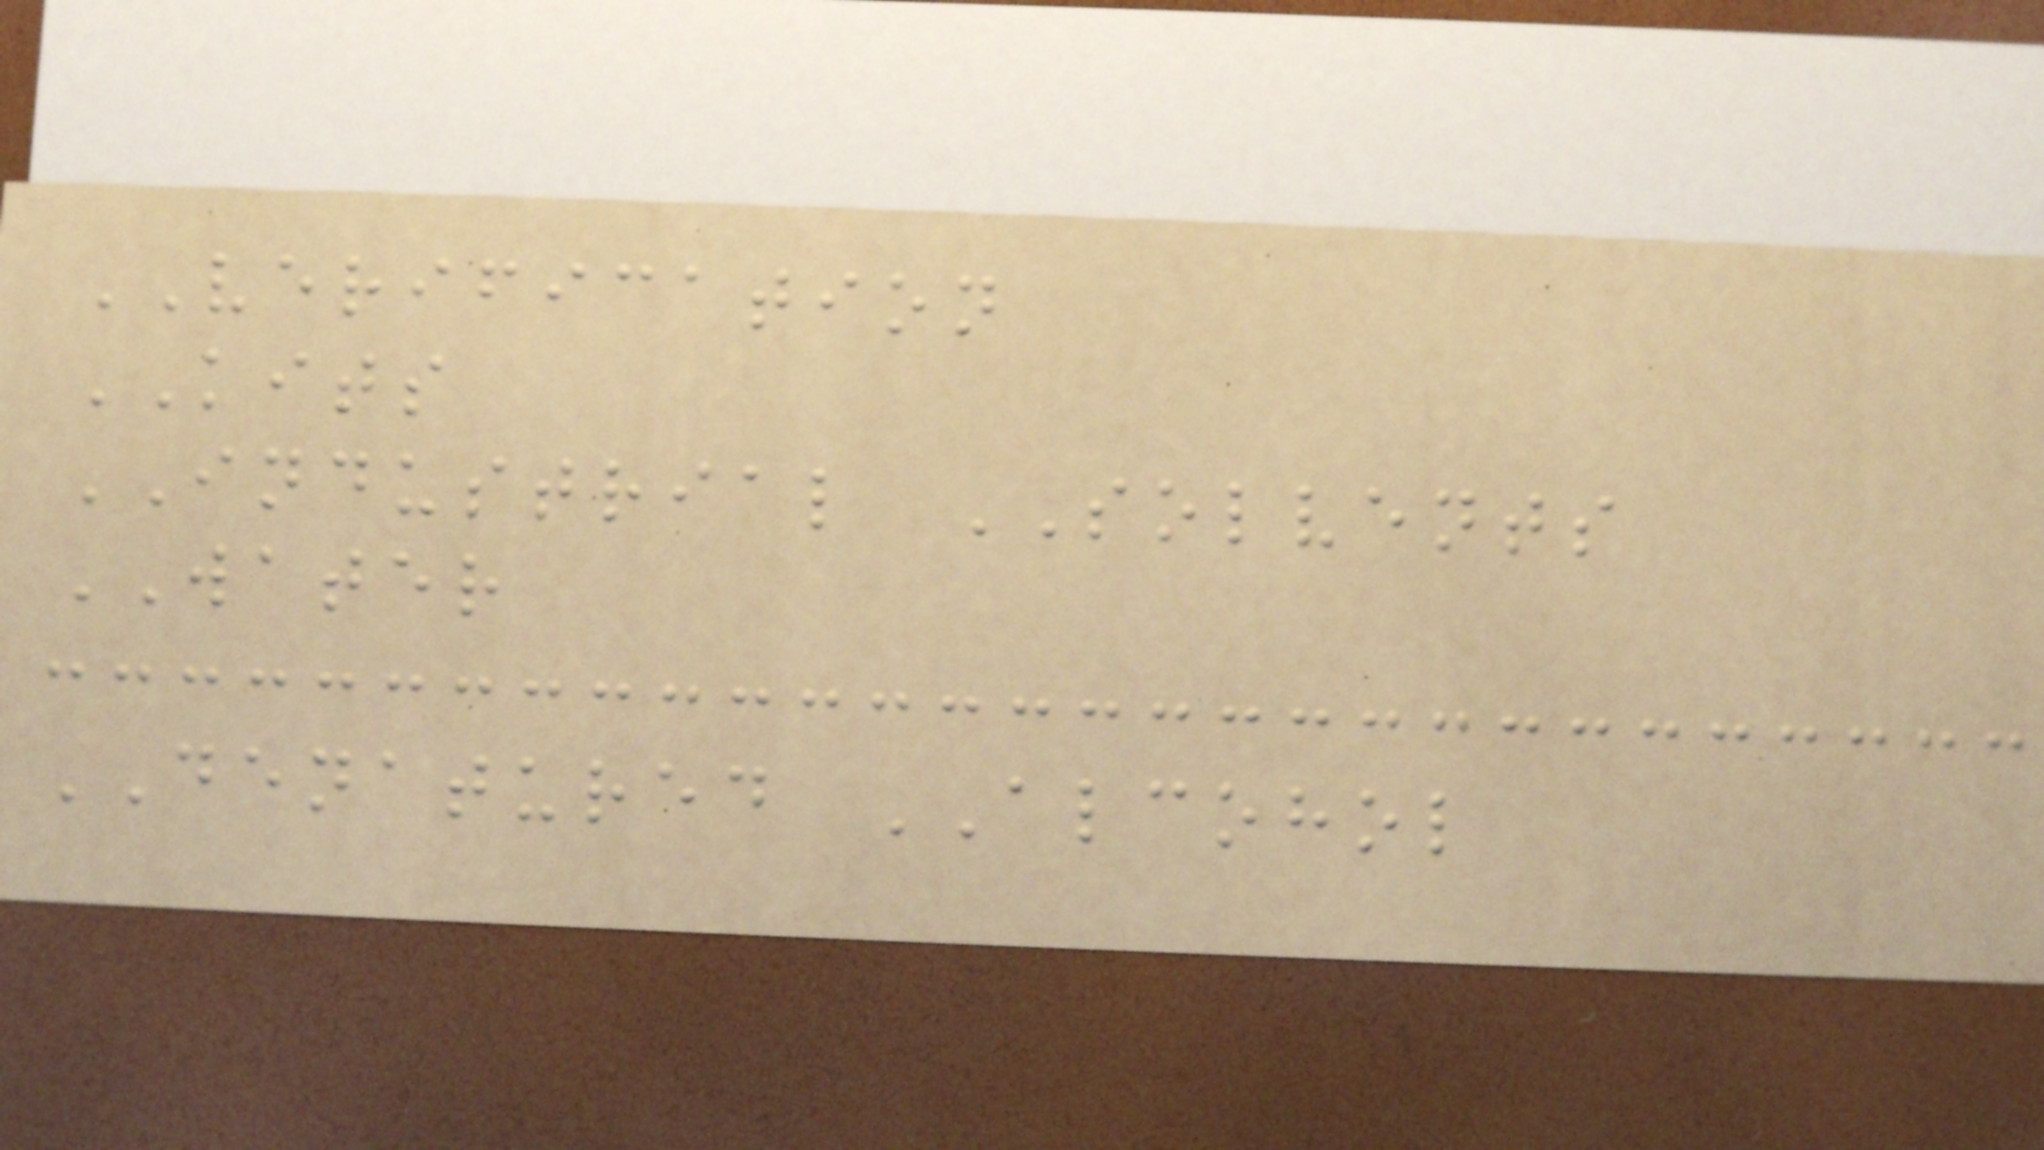VERIFICATION
KITS
INDUSTRIAL SOLVENTS
WATER
DENATURED ALCOHOL
